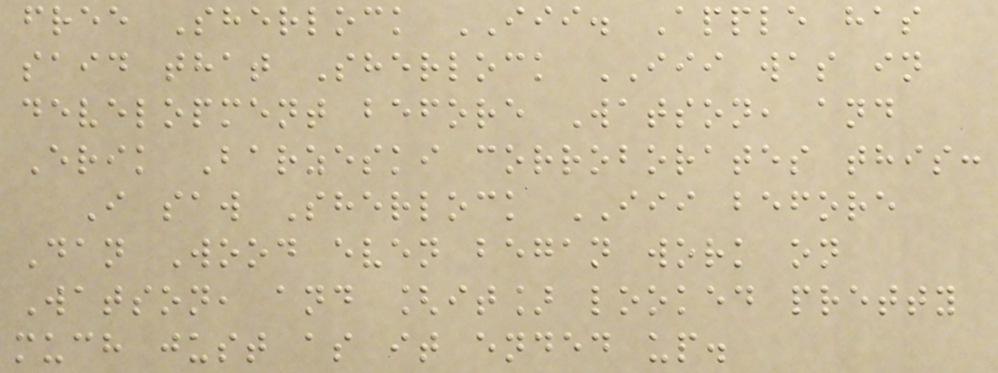free Sherlock III. Apple has
said that Sherlock III was in
development before Watson, and
Erik Barzeski corroborates this:
I saw Sherlock III before
Dan Wood even began work on
Watson, and [it] looked pretty
much just as it ended up.
